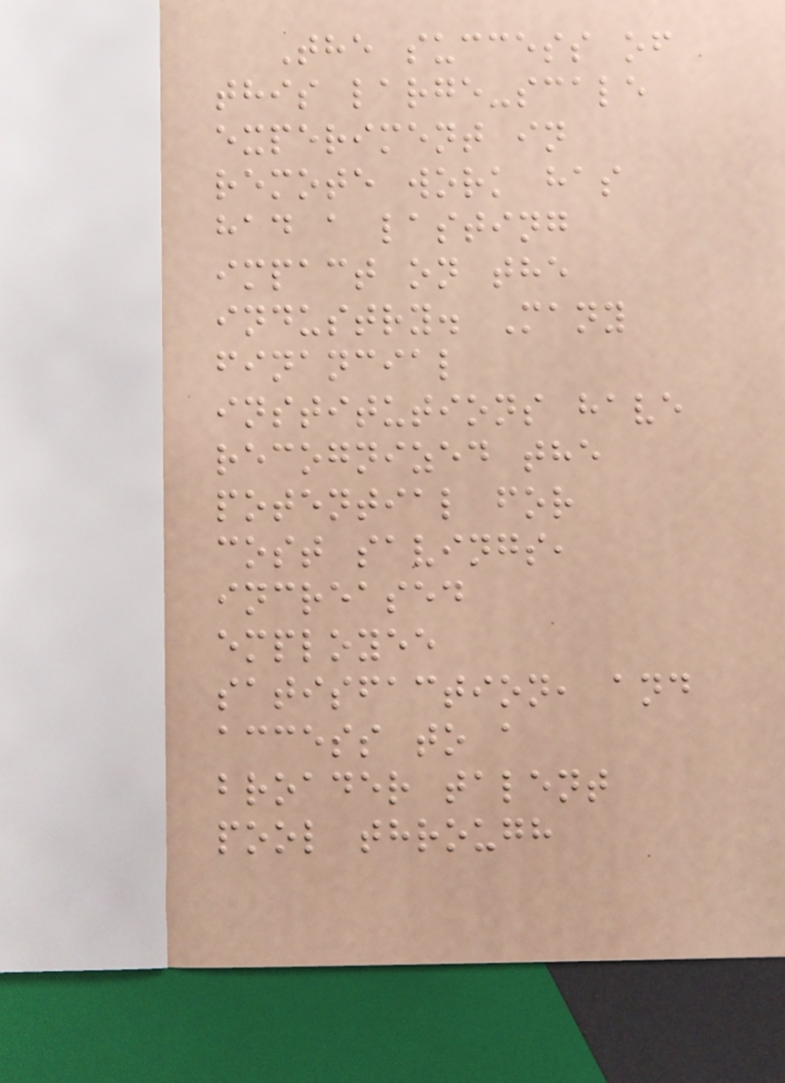The success of
this large-scale
experiment in
remote work has
had a lasting
impact on the
industry. Many
financial
institutions have
recognized the
potential for
cost savings,
increased
employee
satisfaction, and
access to a
broader talent
pool through
